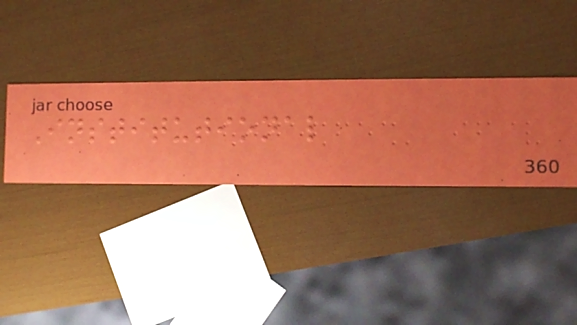Institutional
